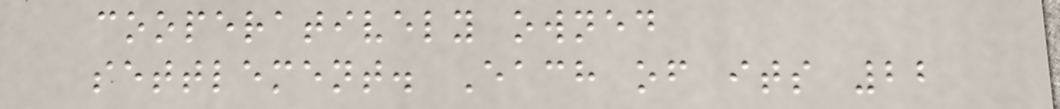cooperatively owned
settlement. Each of its 22
